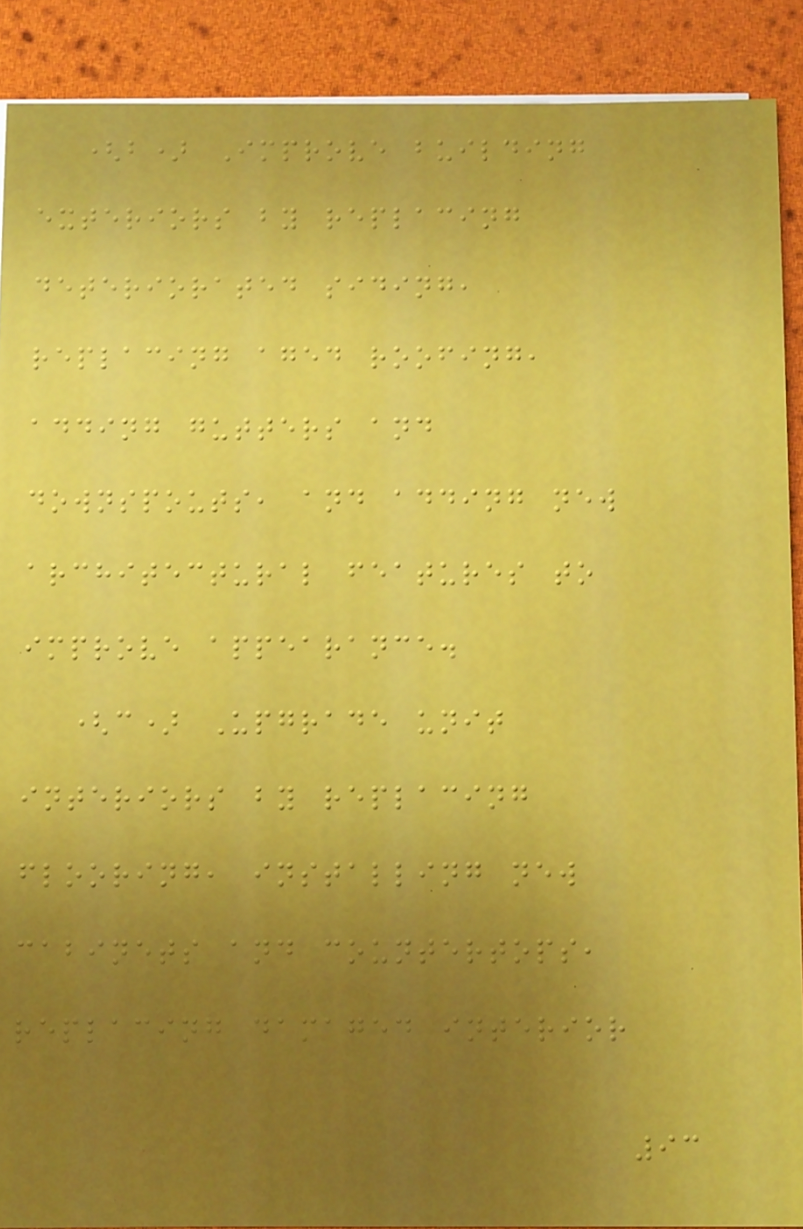(b) Improve building
exteriors by replacing
deteriorated siding,
replacing aged roofing,
adding gutters and
downspouts, and adding new
architectural features to
improve appearance.
(c) Upgrade unit
interiors by replacing
flooring, installing new
cabinets and countertops,
replacing damaged interior
93
